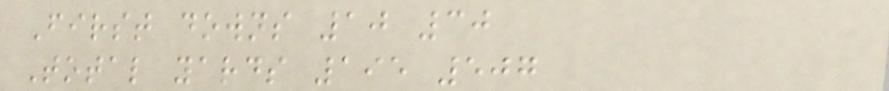First downs 10 30
Total yards 195 507
